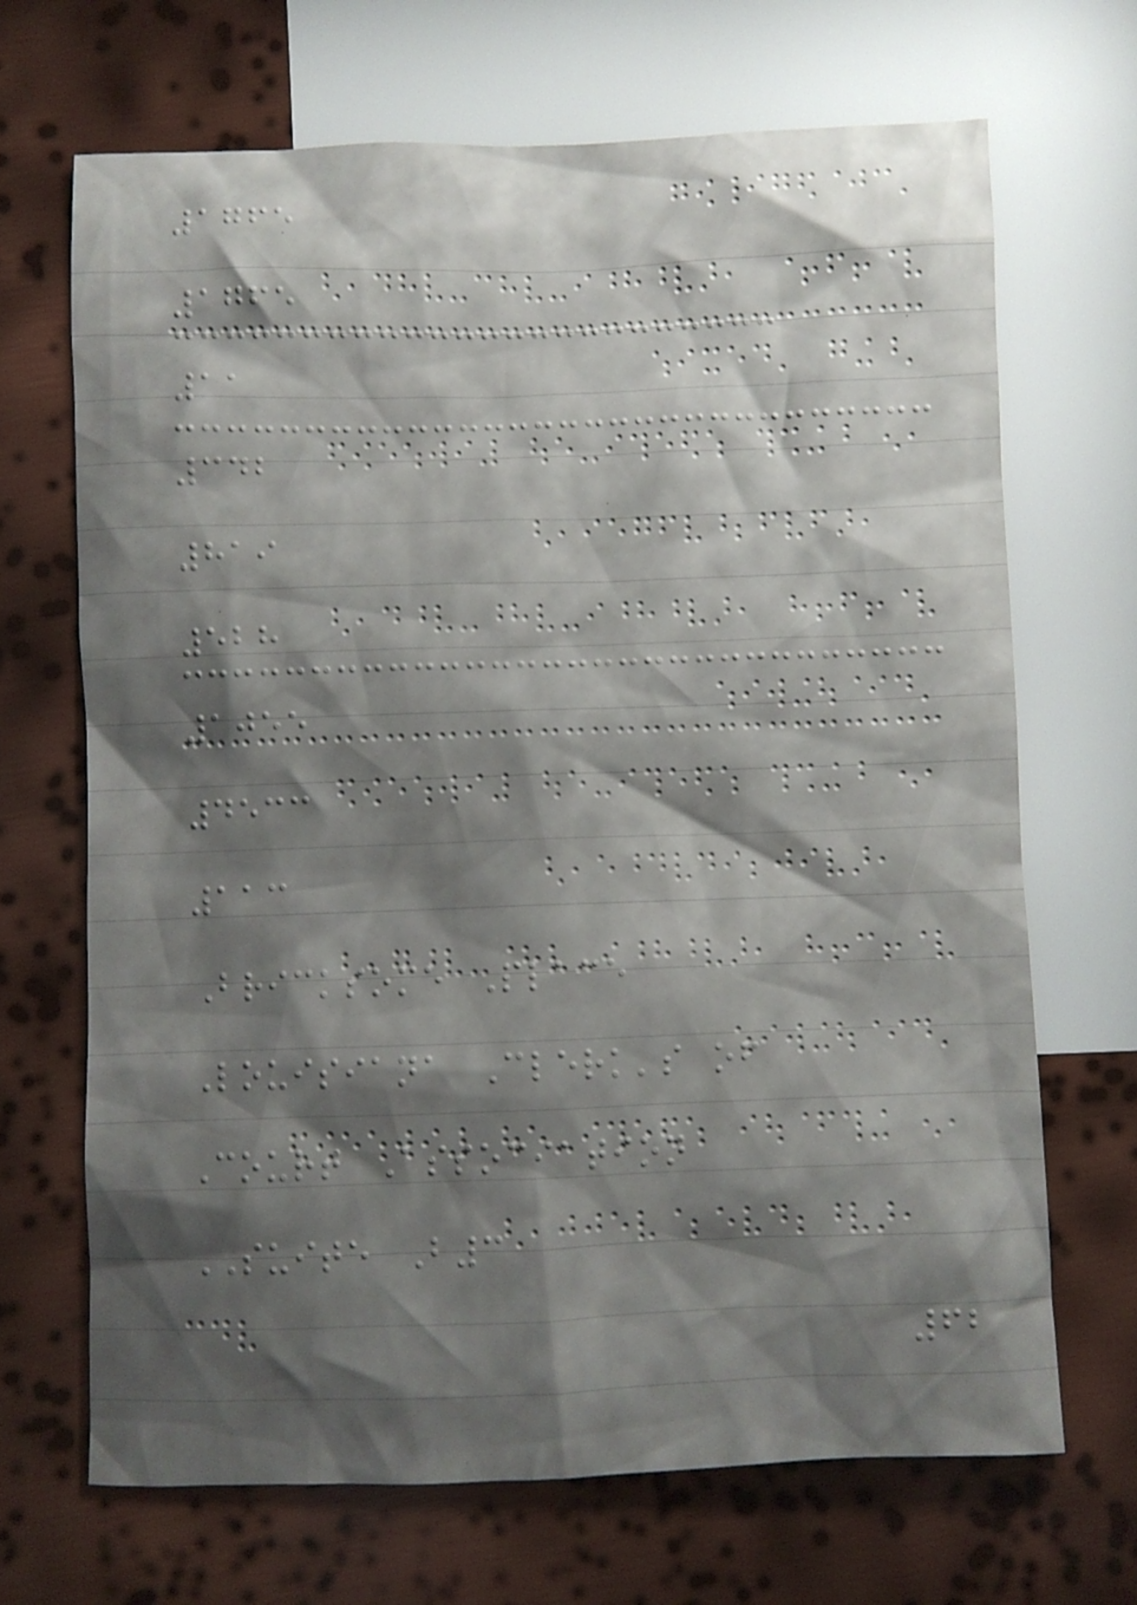1765
1765
11
342
819
528
1055
4533
113
Bricksome Place
Louisiana Clerk's of
Court Association
SUITE B3
62
